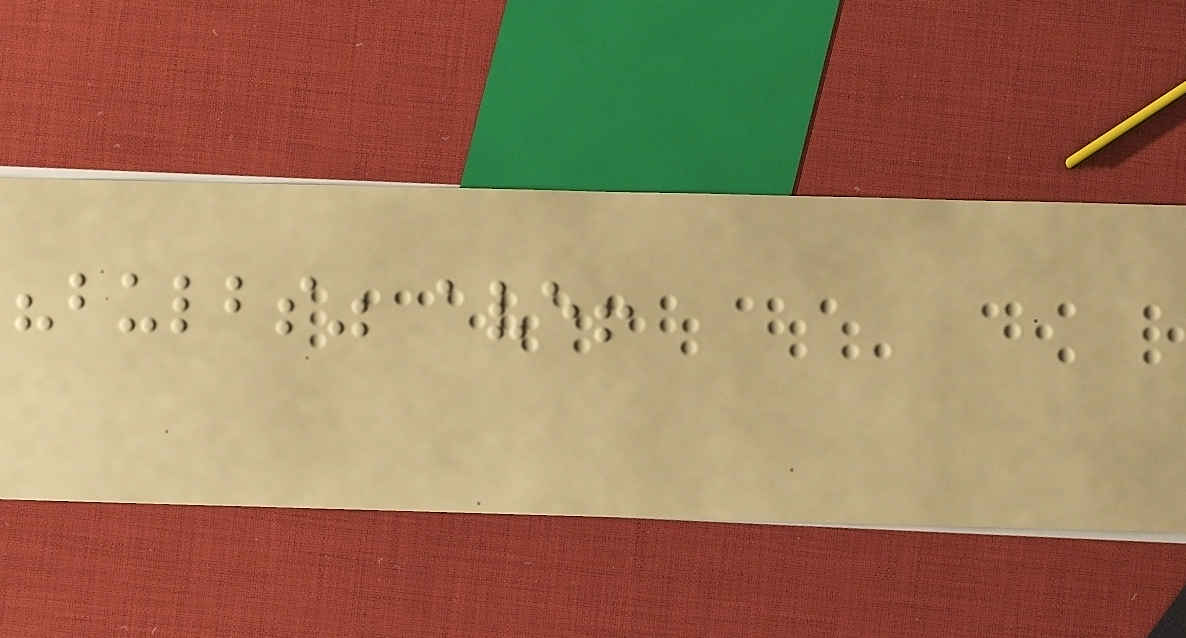"bulbs" ave!
